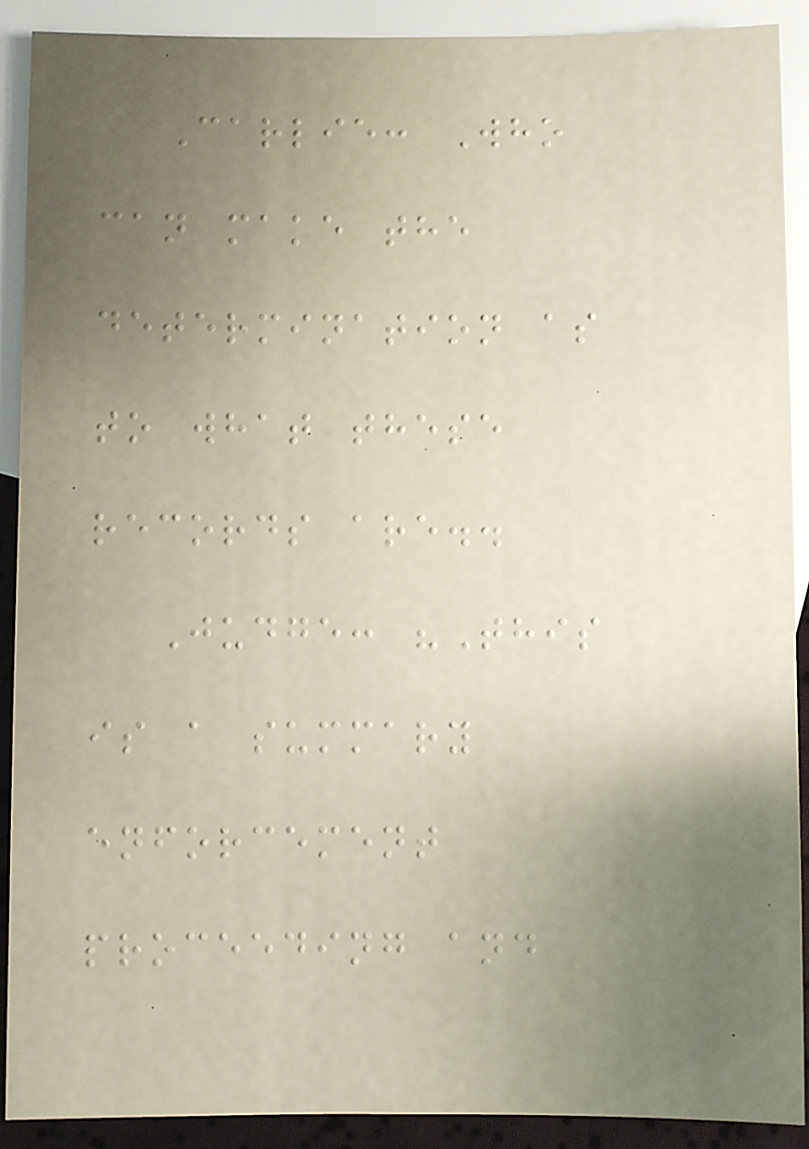Carlie: Who
can make the
determination as
to what these
records are..
Judge: "This
is a summary
enforcement
proceeding and
